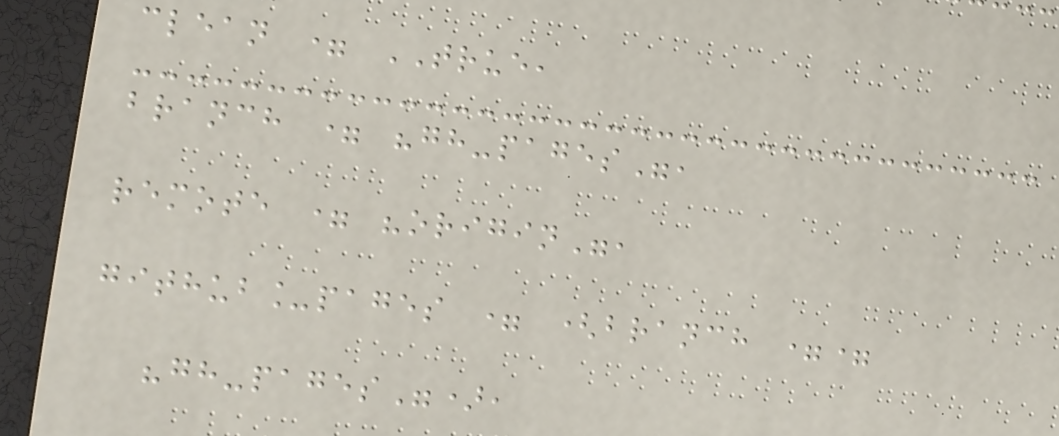clean = TRUE,
branch = "gh-pages",
remote = "origin",
github_pages = (branch ==
"gh-pages"),
